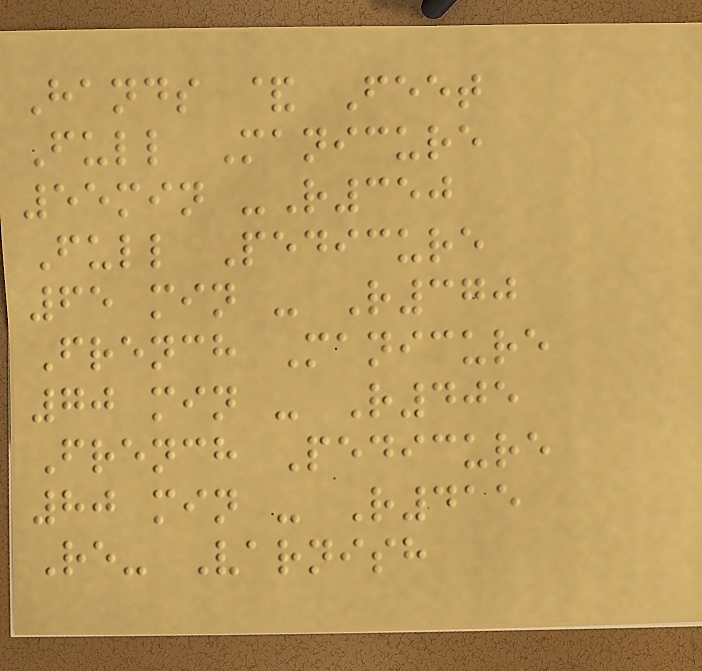Hands & Feet
Full Manicure
55min -R350
Full Pedicure
65 min - R370
French Manicure
70 min - R405
French Pedicure
80 min - R415
Re- Varnish
